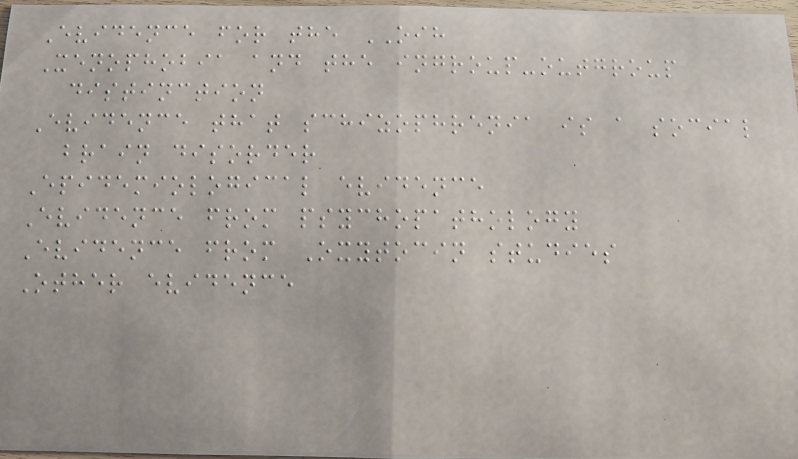Evidence for the OIH
Xenophobia and the ingroup-outgroup
distinction
Evidence that schizophrenia is a social
brain disorder
Epidemiological evidence
Evidence from psychopathology
Evidence from Oxytocin studies
Other evidence
